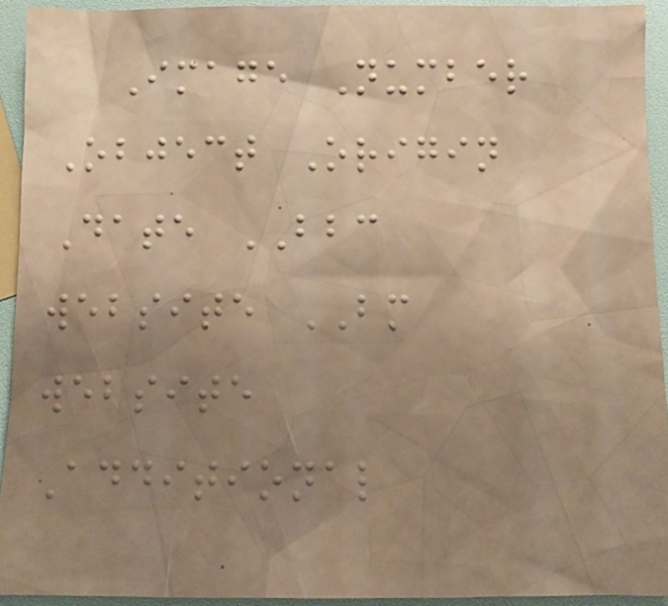Image Number
Object Origin
Date BBC
website BM
website
Additional
